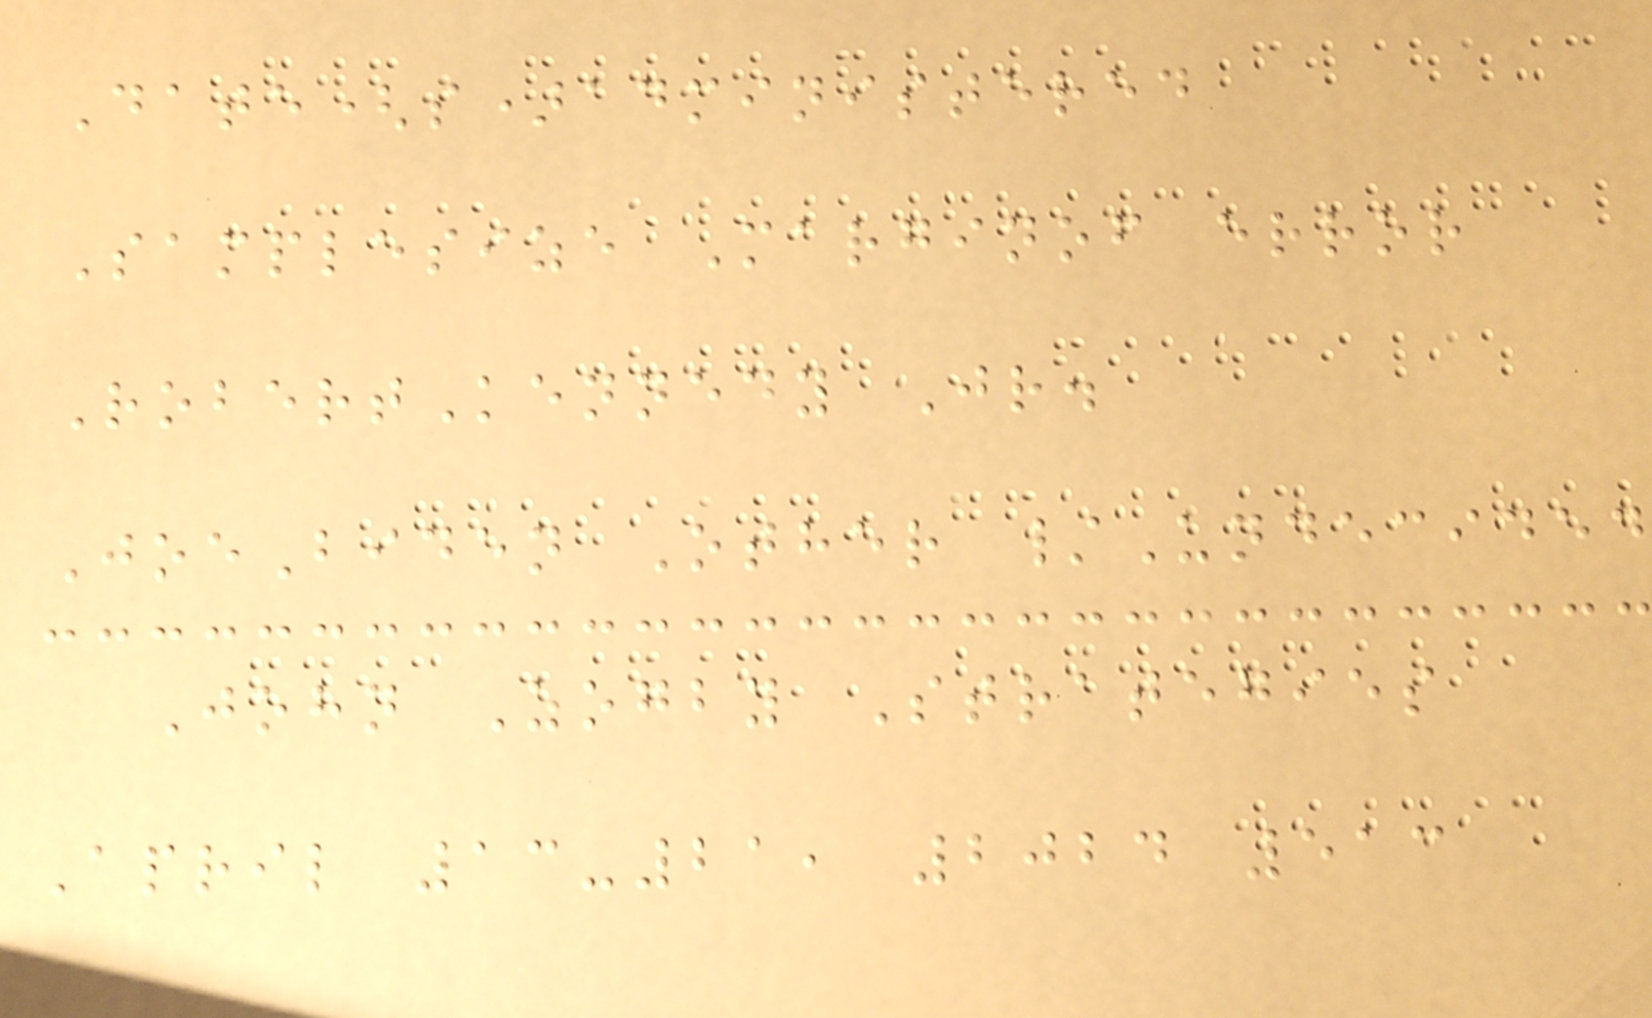Date(s)administered
Samplesize Marginof error
RobertKennedy Jr.
JoeBiden Other /Undecided
John Zogby Strategies
April 13-21, 2024 513
